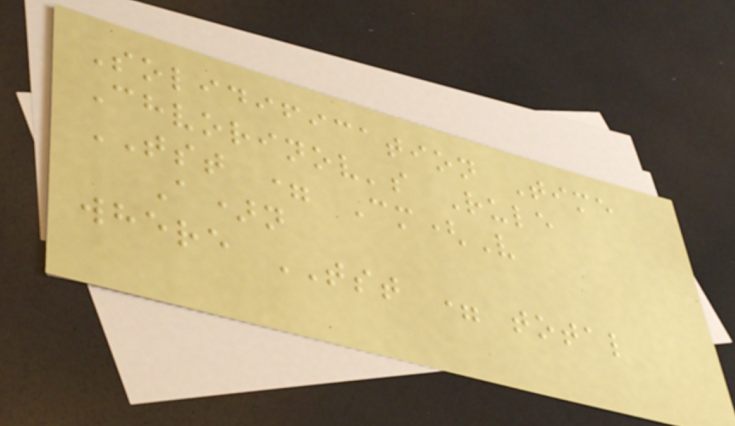Solidification Time
Chvorinov's Rule
TST = Cm(V
A)n
where TST = total
